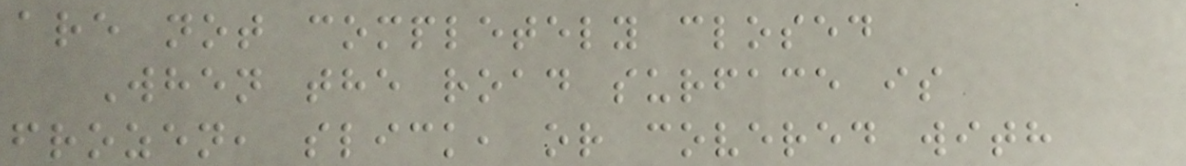are not completely closed
When the road surface is
frozen, slick, or covered with
